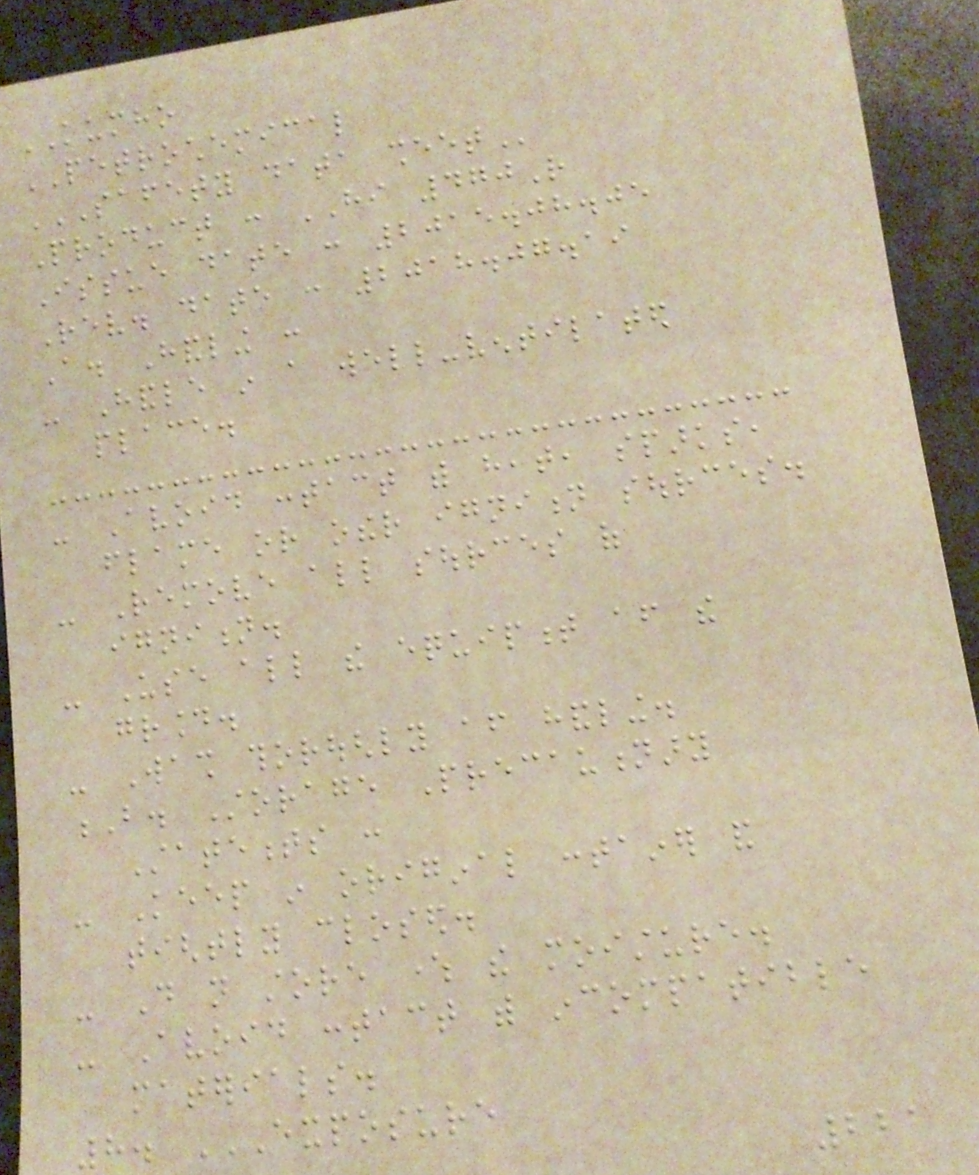KUMHO
PETROCHEMICAL
SAFETY DATA SHEET
Product : HI 470R
Issue date : 2015.08.05
Rev. date : 2018.07.19
A. Handling :
- Handle in a well-ventilated
place.
- Avoid contact with heat, sparks,
flame or other ignition sources.
- Remove all sources of
ignition.
- Use all the equipment after the
ground.
- Wash thoroughly after handling.
B. Storage Precautionary
Statements :
- Keep in original container and
tightly closed.
- Do not store where the moisture.
- Avoid contact with incompatible
materials.
8. EXPOSURE
221
